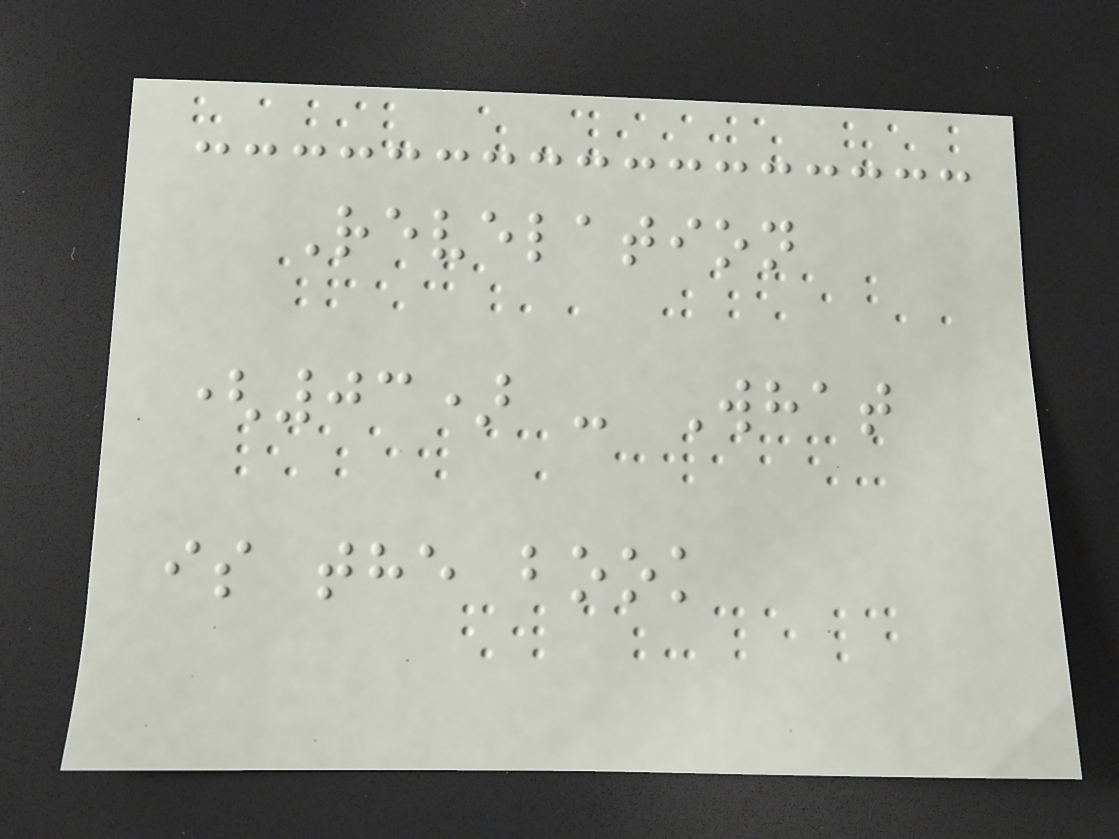Revelation
(03) - What
is the book
